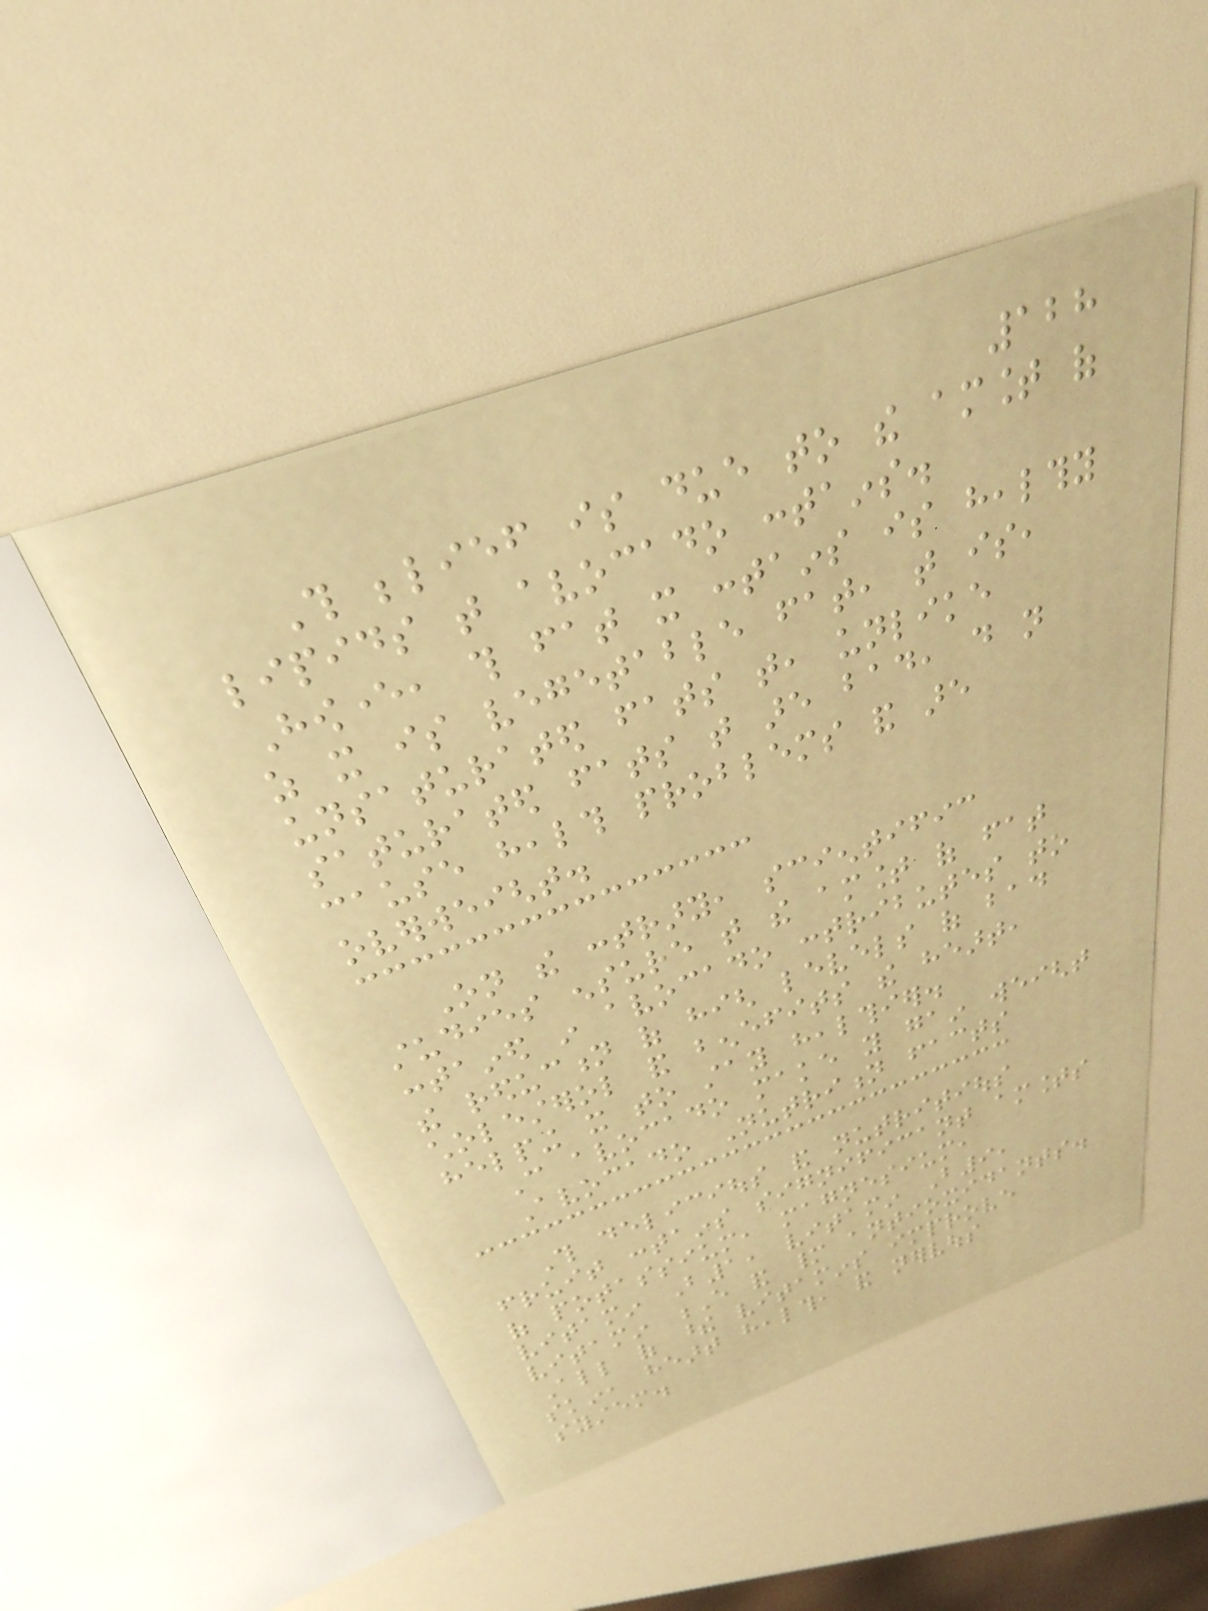128
This belief is due to the amount of
lipids that avocado contains.
However, this fat it contains is healthy
as it is vegetable fat, that is,
unsaturated fats that, unlike
saturated fats that are bad, do not
cause health problems and are
overweight.
On the contrary, scientific
studies ensure that the amount of fat
contained in avocado contributes to
the reduction of high levels of bad
cholesterol and benefits the heart,
helping it to stay healthier.
Can avocado make you gain weight
Avocado Nutrition facts
This delicious and nutritious
fruit contains significant amounts
of potassium, magnesium,
vitamin B1, vitamin B9,
vitamin E and many antioxidants.
All of these vitamins improve
skin, heart health, and nervous
system.
